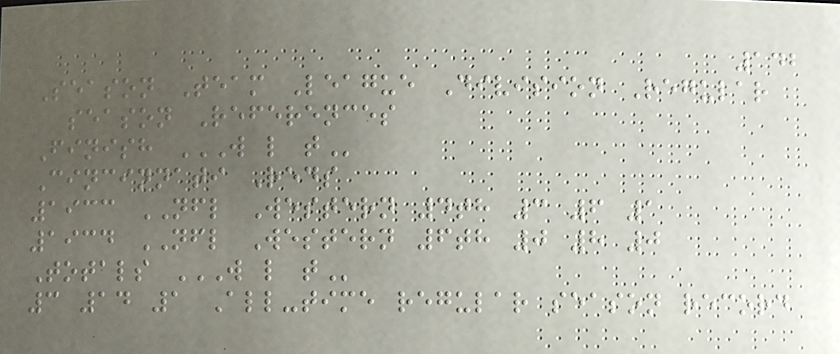142
Season Team League Division Regular
season References
Finish W L T
Cincinnati Reds
1933 NFL Western 4th 3 6 1
1934 NFL Western 6th 0 8 0
Totals W L T
3 14 1 All-time regular season record
